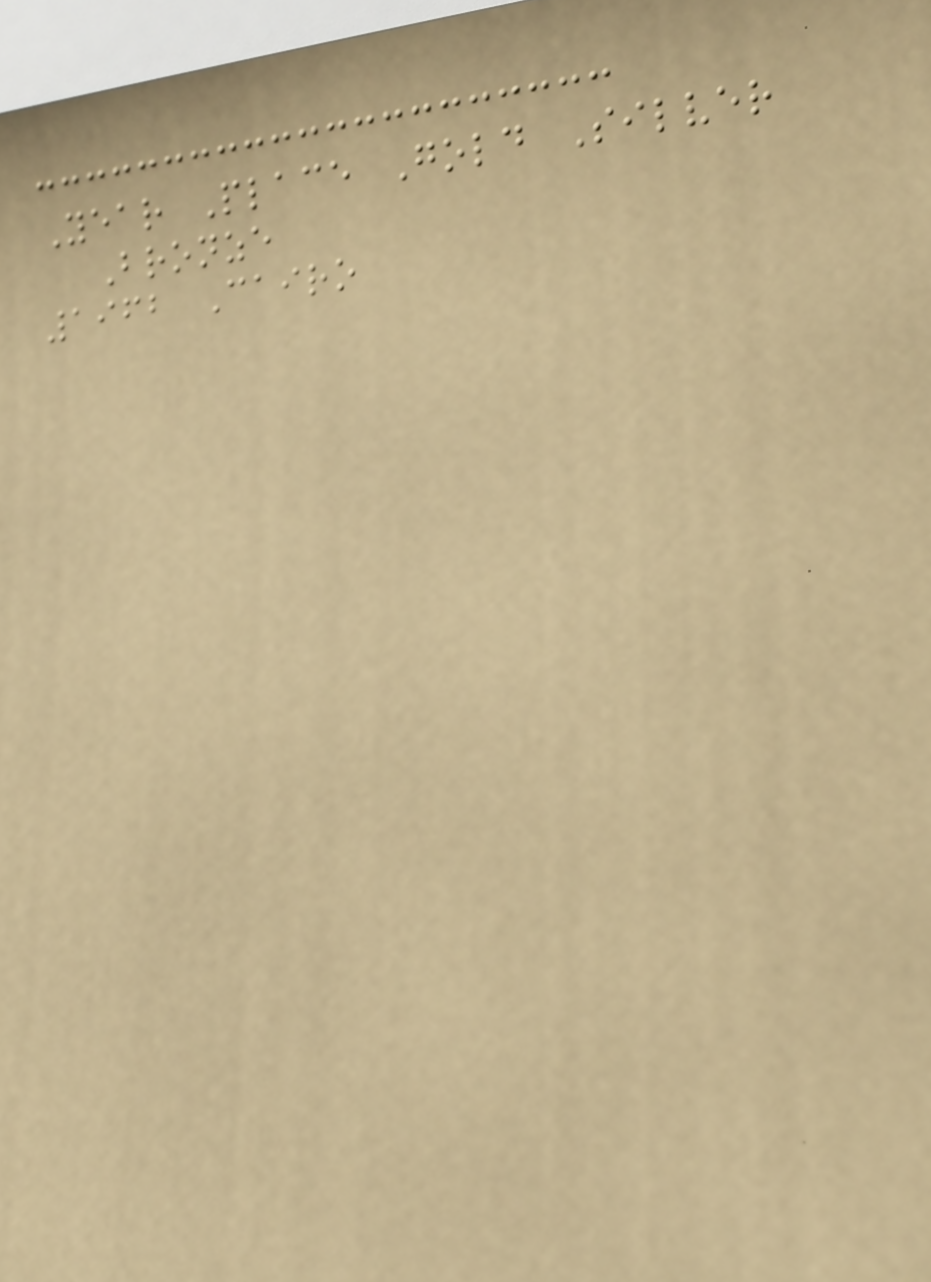Year Place Gold Silver
Bronze
1962 Cairo
